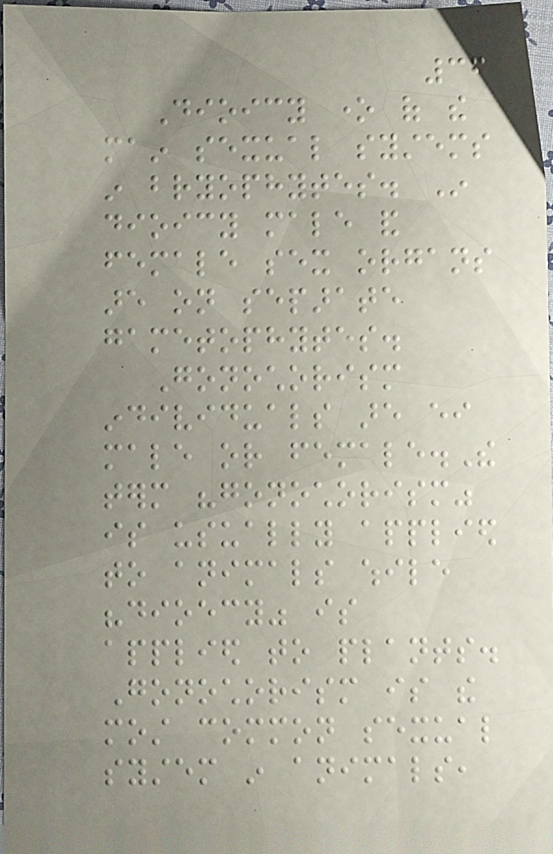36
Dioicy one of the
main sexual systems
in bryophytes. In
dioicy male and
female sex organs
are on separate
gametophytes.
Gonochorism
individuals are either
male or female.The
term "gonochorism"
is usually applied
to animals while
"dioecy" is
applied to plants.
Gonochorism is the
most common sexual
system in animals,
